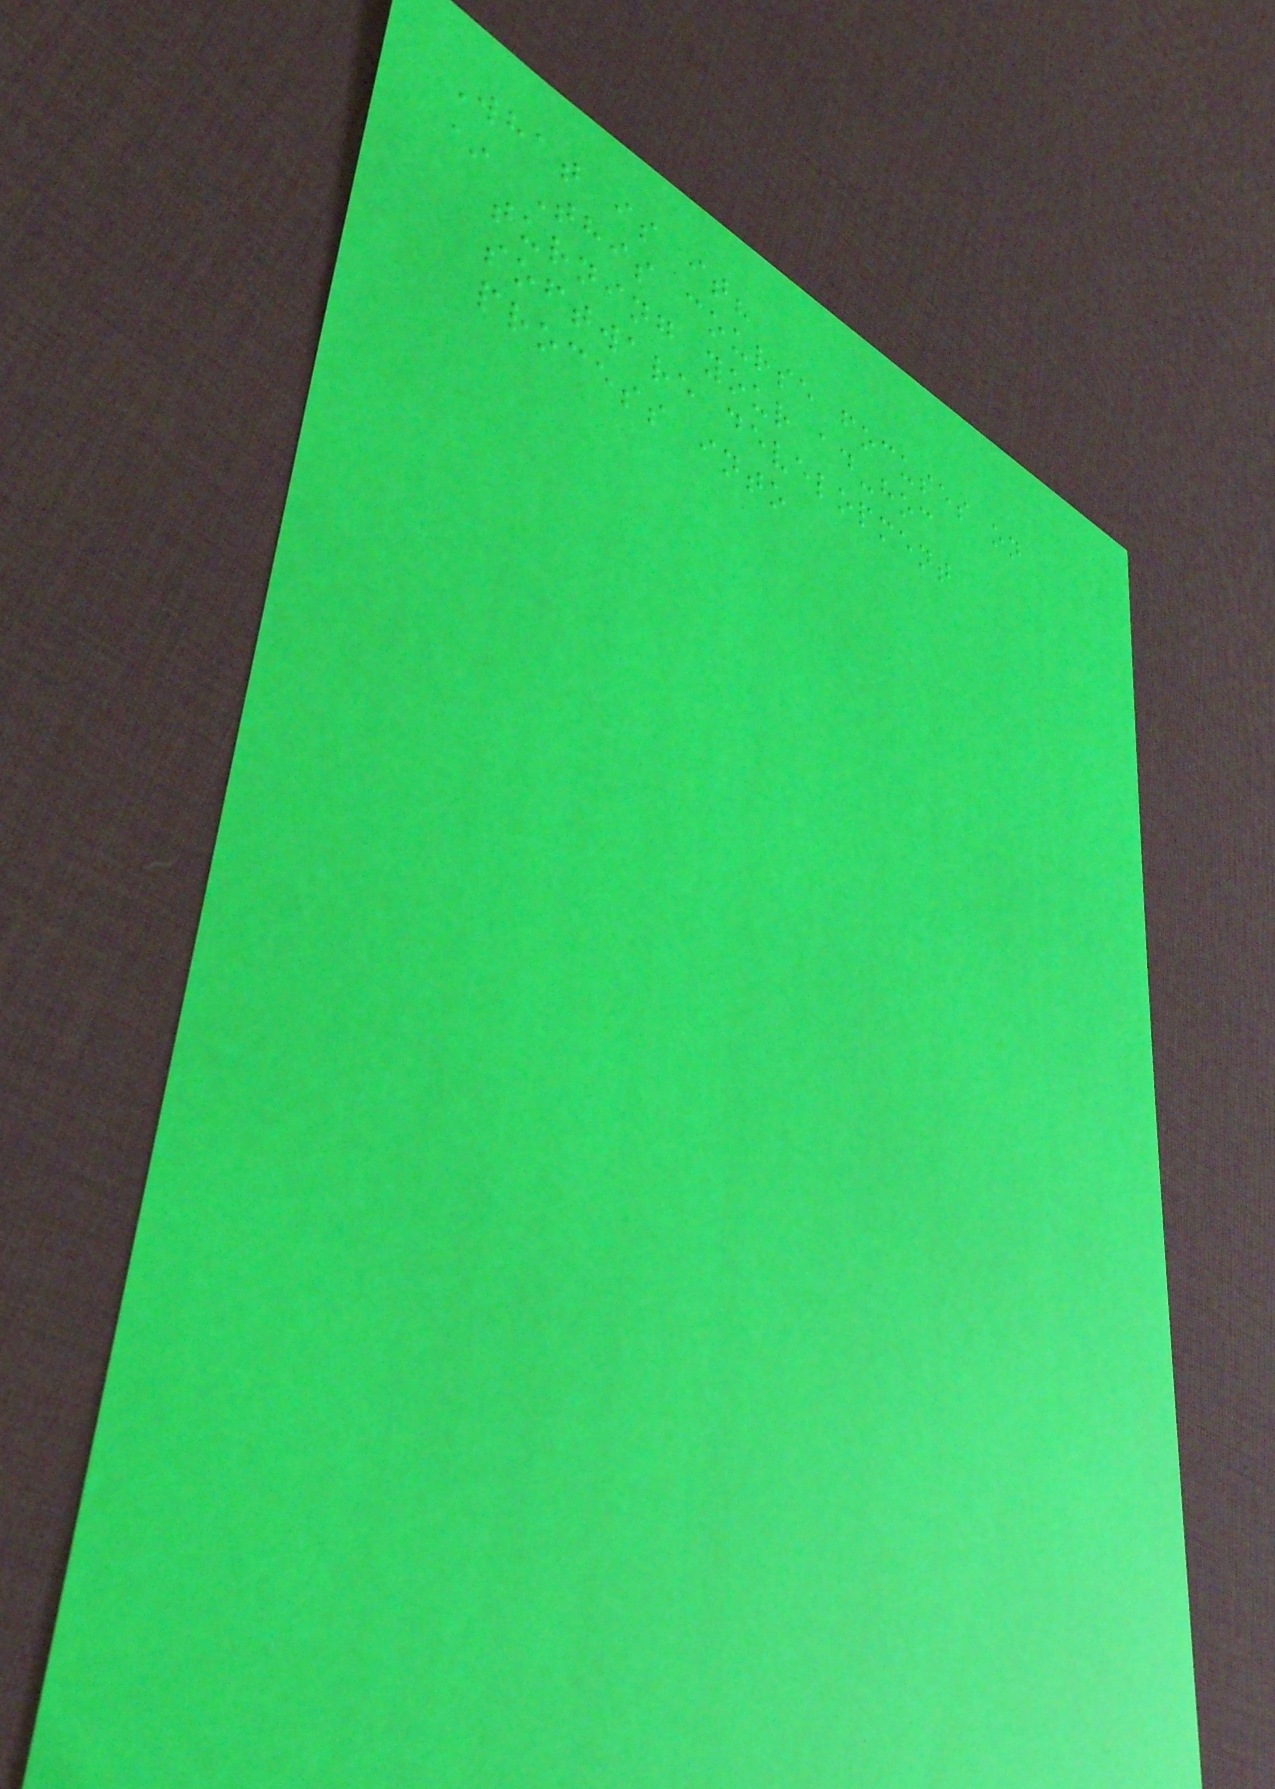What is it?
* This course focuses on
turning your ad-hoc
software development
process into
